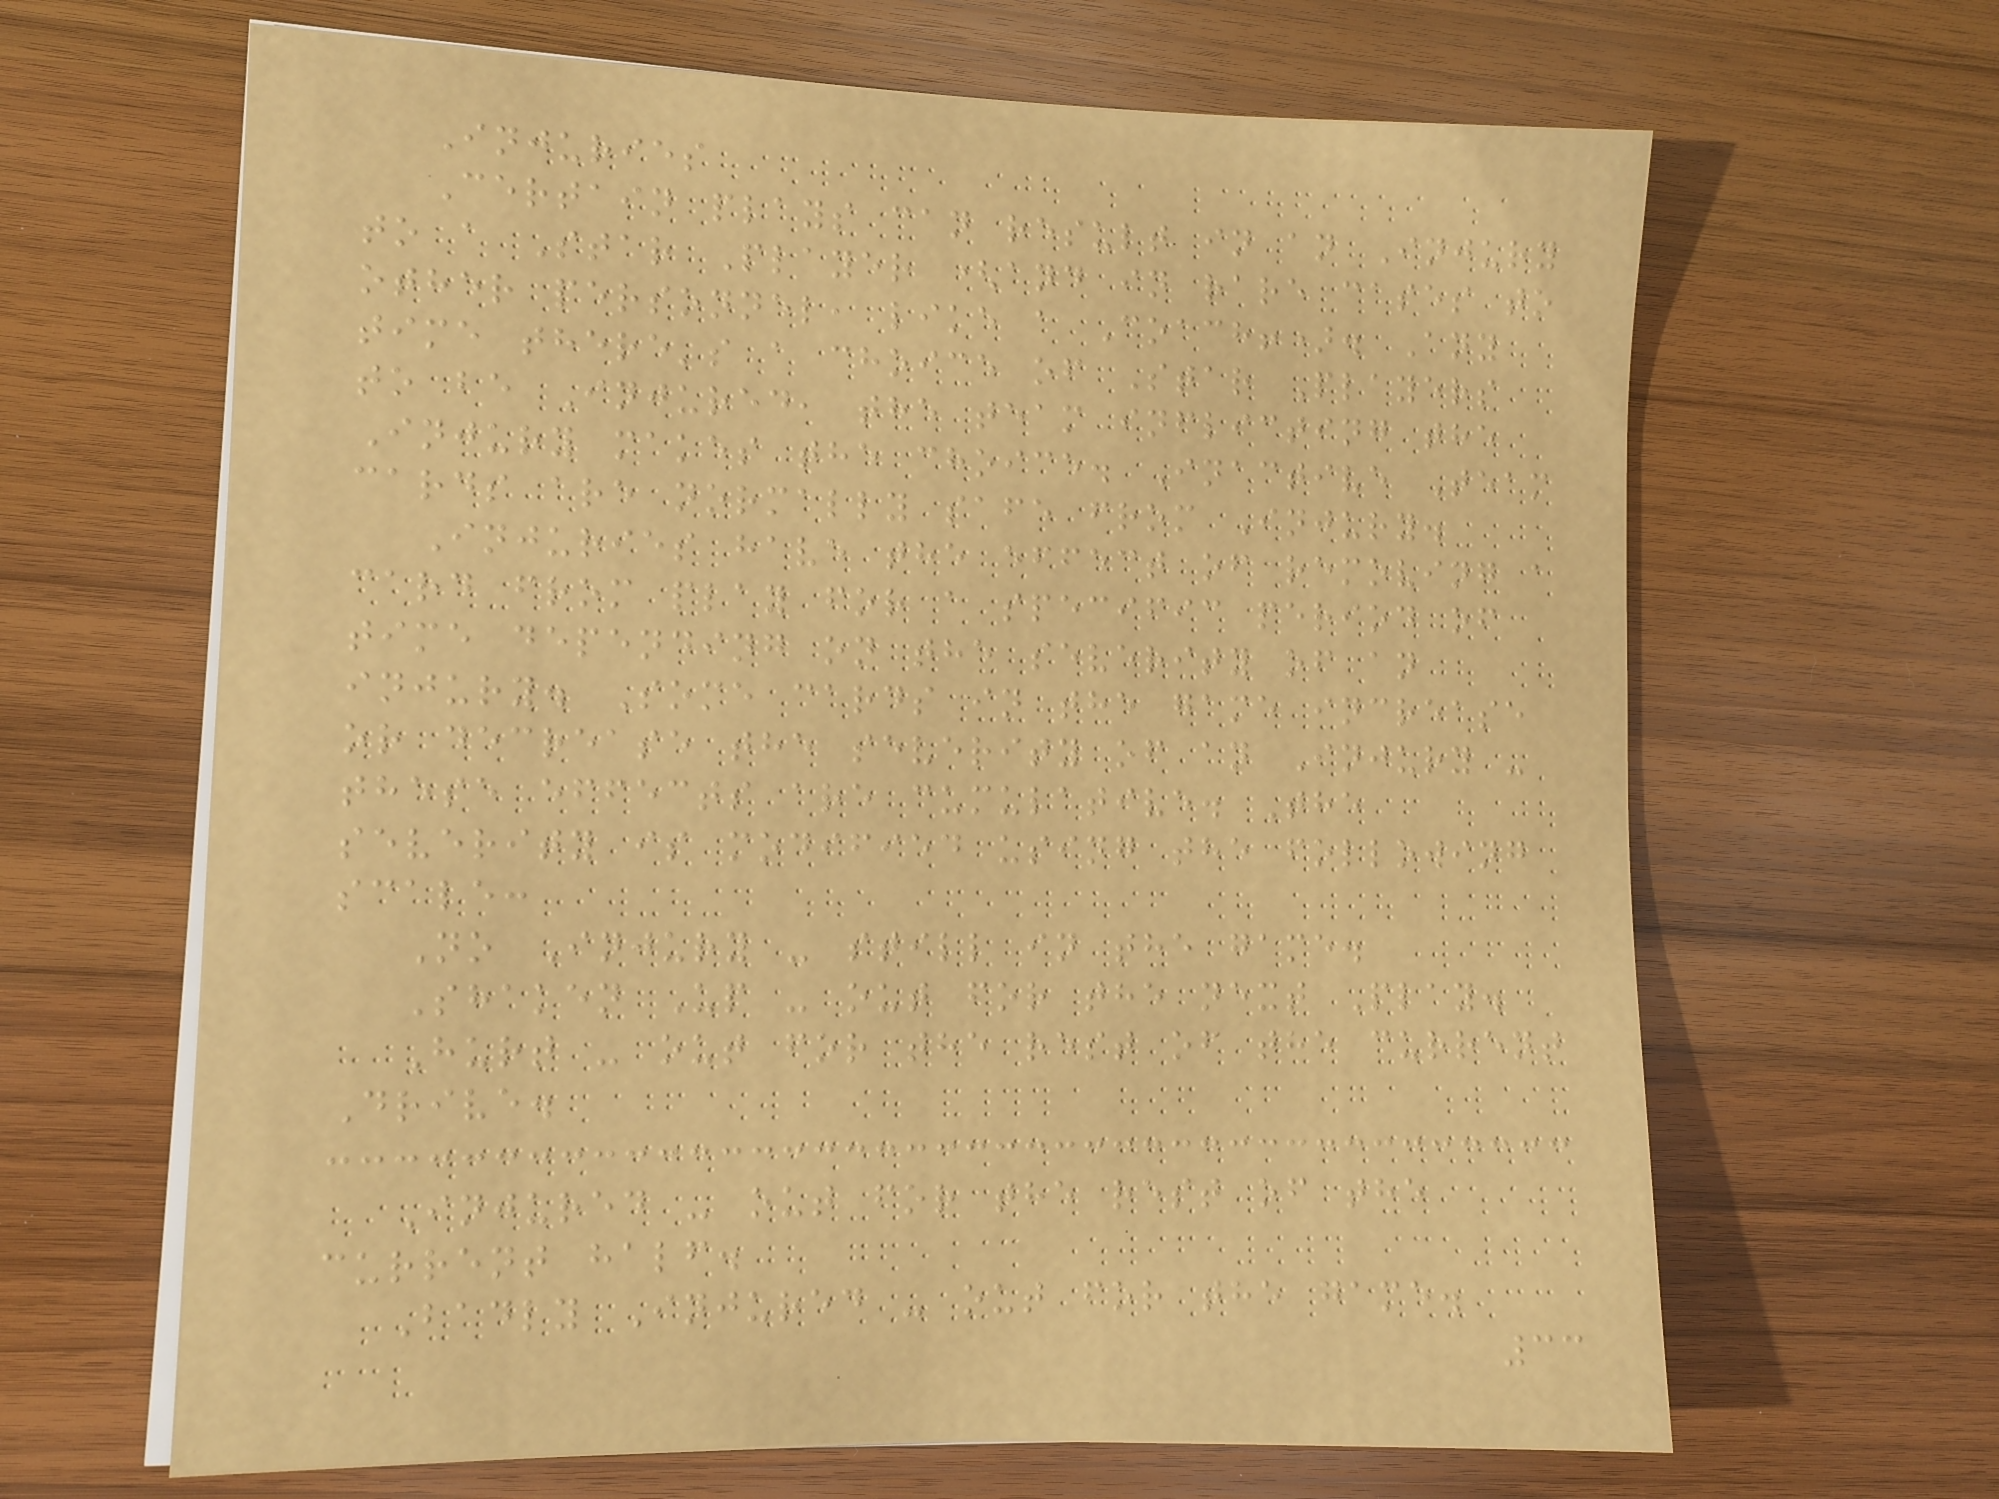Injuries
Certain plays can result in an Injury
to a Star Player (and in rare cases to
other personnel, like a Coach!). Any
time there's a choice of Star Players
to be Injured, the team inflicting the
Injury makes the choice. Inactive Team
cards are normally safe from Injury.
Injuries have the effect of removing a
card from play for a specific period of
time depending on the severity of an
injury. Some cards in the game increase
or decrease the severity of an Injury -
these effects are cumulative. The
severity is modified using the following
scale:
No Injury - still in the game.
Shaken Up - out for the next Play.
Hurt - out for the rest of the current
Drive.
Injured - out for the rest of the
current half.
Badly Injured - out for the game.
33
